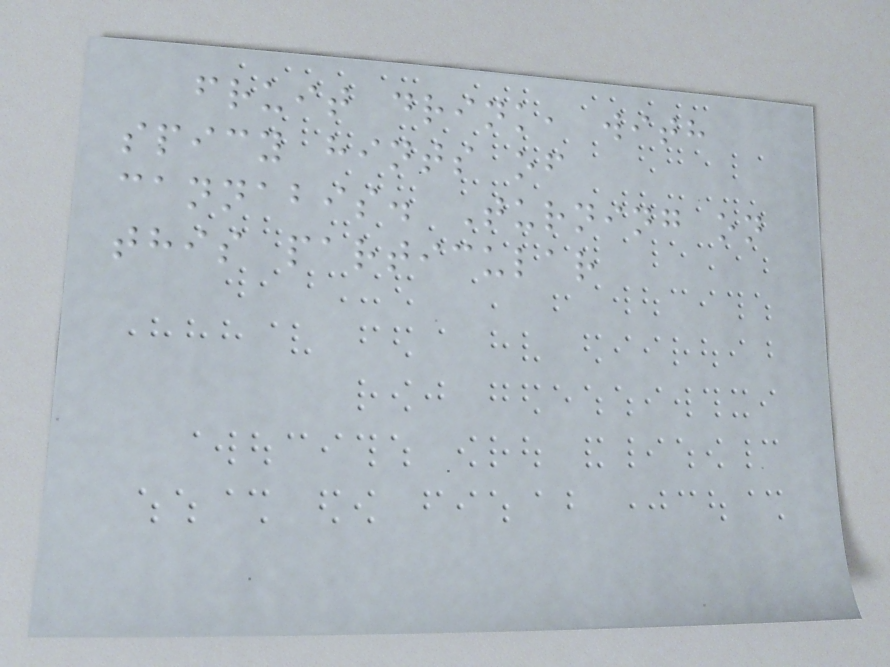fruit drink, with
spicy hints of
cannabis. Turning on
this particular
